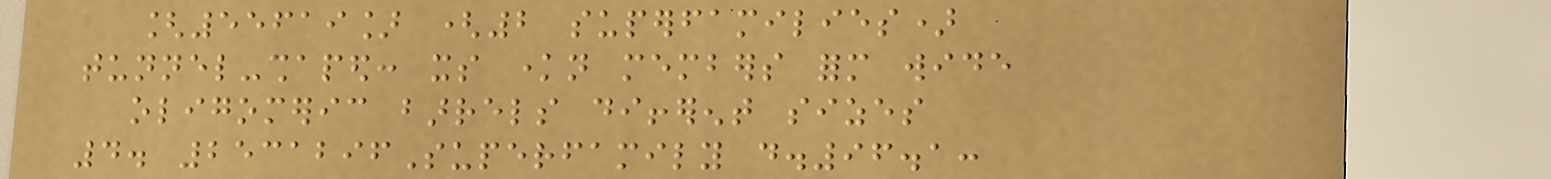[55619] (2 superfamilies)
tunnel-shaped: its known members form wide
oligomeric barrels different sizes
4. 2531296Superfamily d.96.1:
